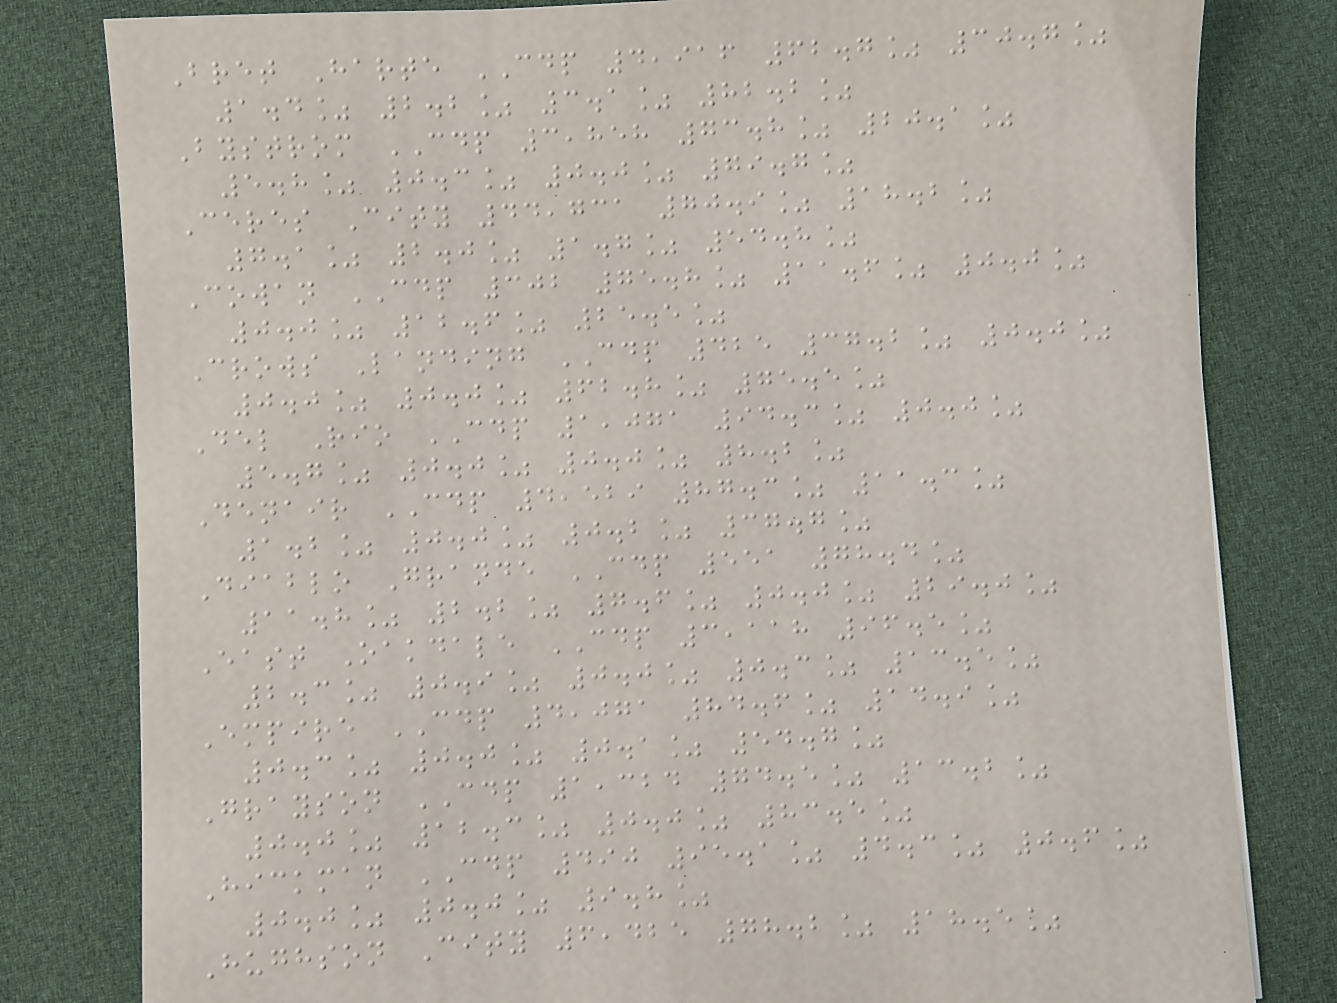Bret Harte CDP 4,916 62.7% 30.7%
1.4% 2.2% 3.1% 82.2%
Bystrom CDP 3,858 73.8% 20.1%
5.8% 0.3% 0.0% 79.7%
Ceres City 44,731 70.9% 18.2%
7.1% 2.0% 1.7% 54.8%
Cowan CDP 302 75.8% 11.6% 0.0%
0.0% 12.6% 25.5%
Crows Landing CDP 425 37.2% 0.0%
0.0% 0.0% 62.8% 75.5%
Del Rio CDP 1,071 94.3% 0.0%
5.7% 0.0% 0.0% 8.2%
Denair CDP 4,529 87.3% 11.3%
1.2% 0.0% 0.2% 37.7%
Diablo Grande CDP 551 78.4%
11.8% 2.2% 7.6% 0.0% 29.0%
East Oakdale CDP 3,118 96.5%
2.3% 0.9% 0.0% 0.3% 13.5%
Empire CDP 4,071 84.6% 14.9%
0.3% 0.0% 0.1% 54.7%
Grayson CDP 1,324 74.5% 13.2%
0.0% 12.3% 0.0% 83.5%
Hickman CDP 490 95.1% 4.3% 0.6%
0.0% 0.0% 9.8%
Hughson City 6,425 78.2% 18.5%
